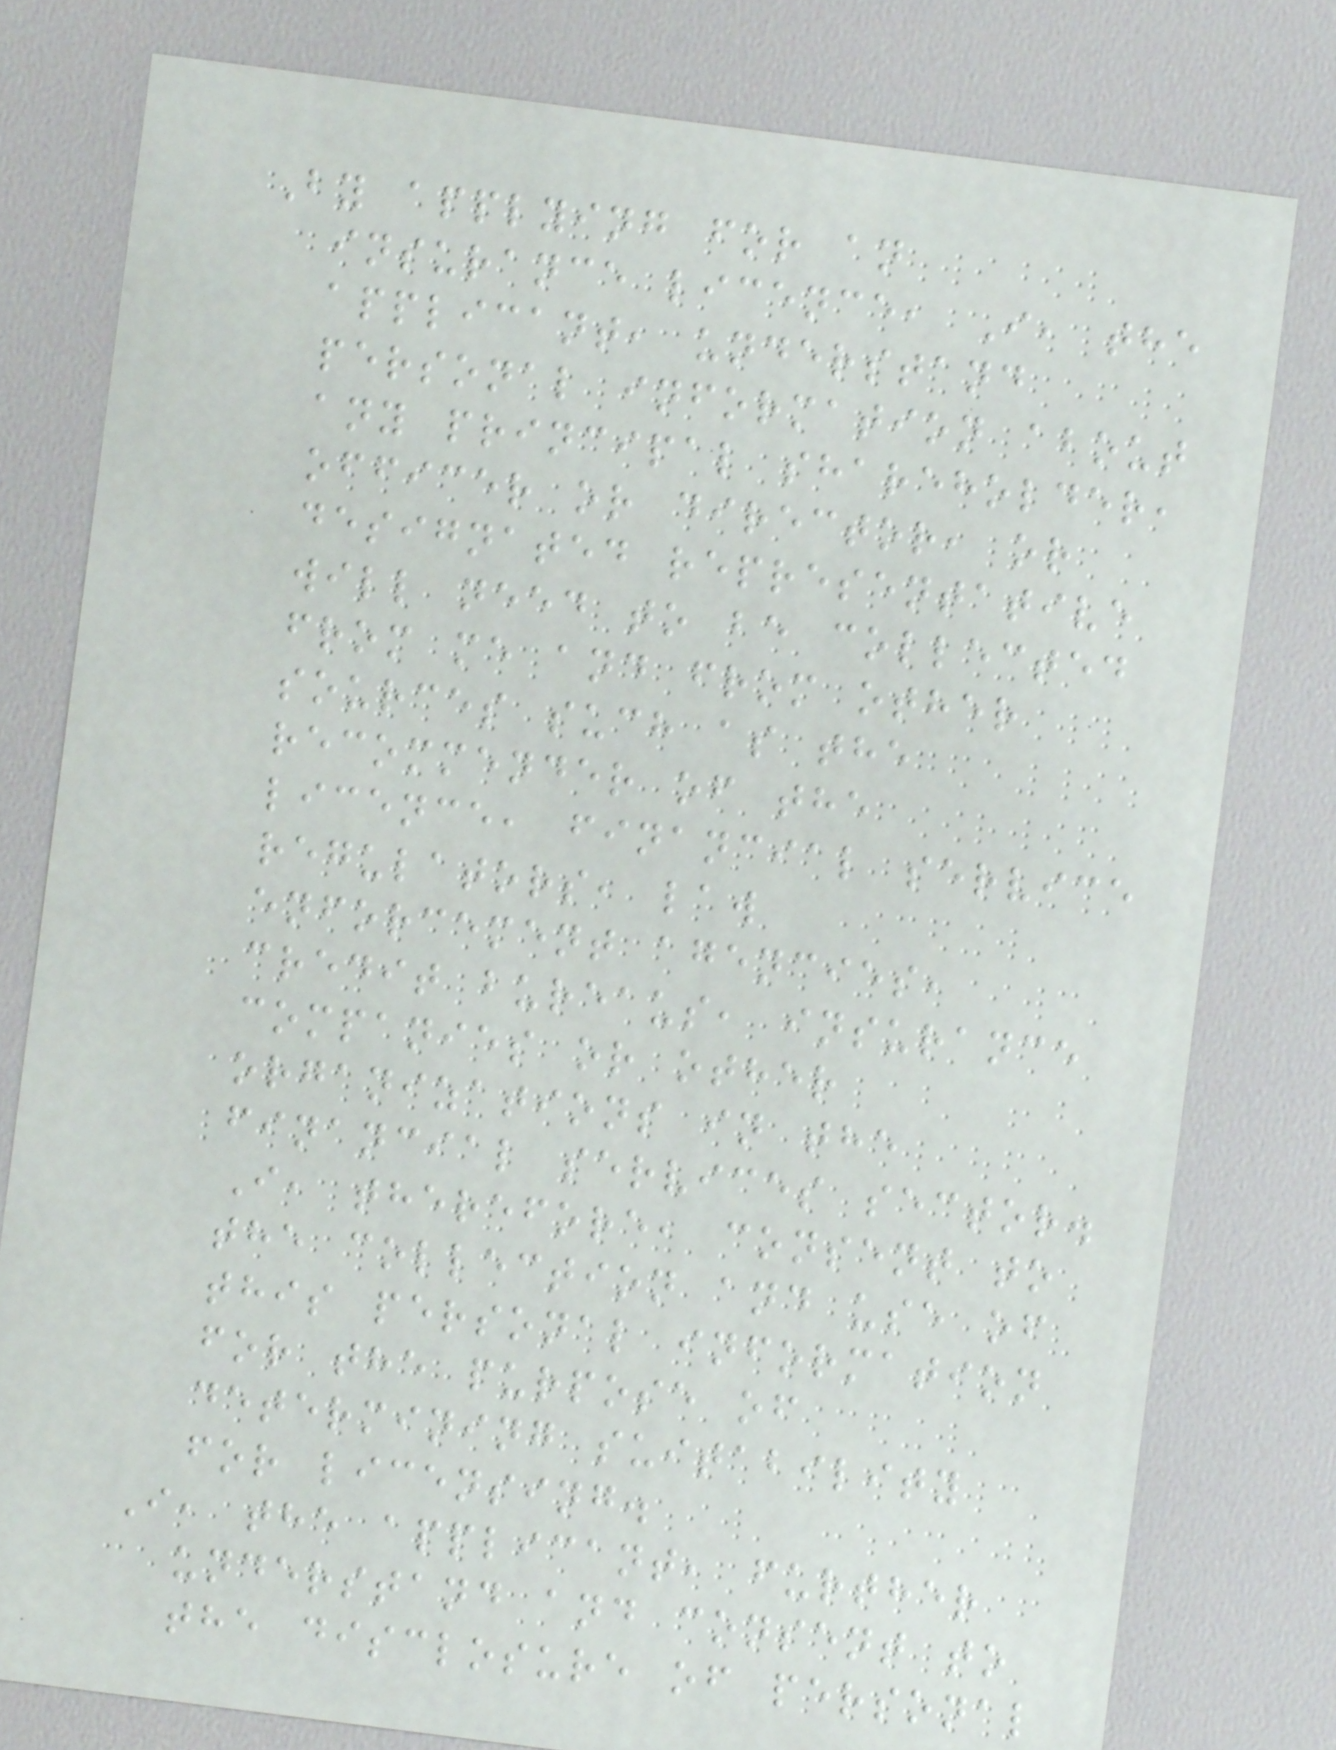By applying for an
insurance licence, I, the
applicant, understand
personal information about
any principal shareholder,
officer or director, or
designated representative
will need to be collected
from me and from other
sources such as the
recommender of the
licence, financial service
regulators, law
enforcement agencies,
credit bureaus, insurance
companies or other
organizations in the
financial services sector.
I, therefore, consent to
the collection and use of
this personal information
for the purpose of
determining suitability
for licensing.
I, the applicant, further
understand and consent to
the disclosure of personal
